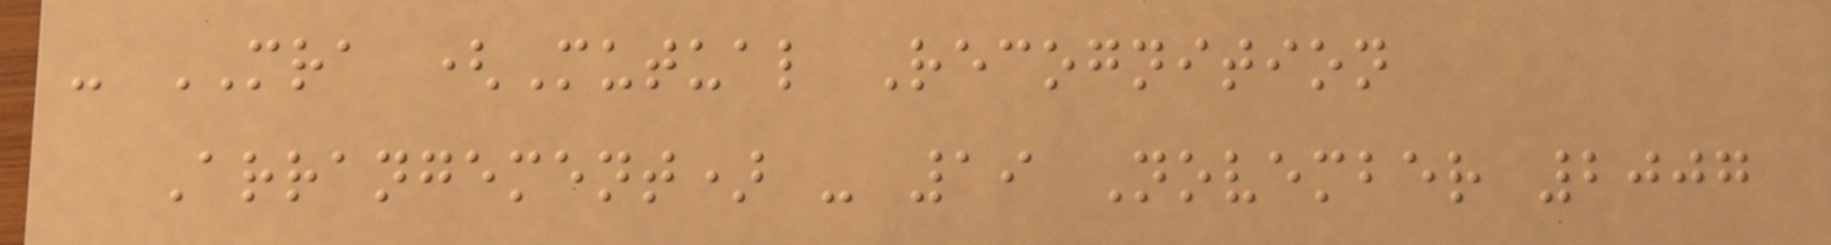- MRA (Mutual Recognition
Arrangement) - 19 November 2007
